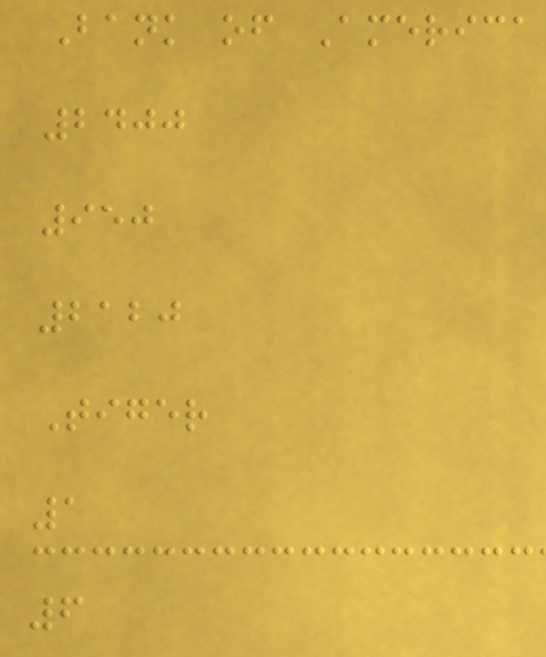Bank of America
2400
950
2120
Tiger
1
6
